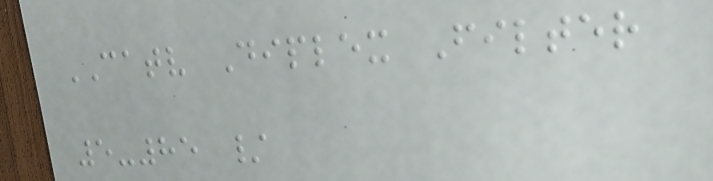CATV Diplex Filter
5-85 /
